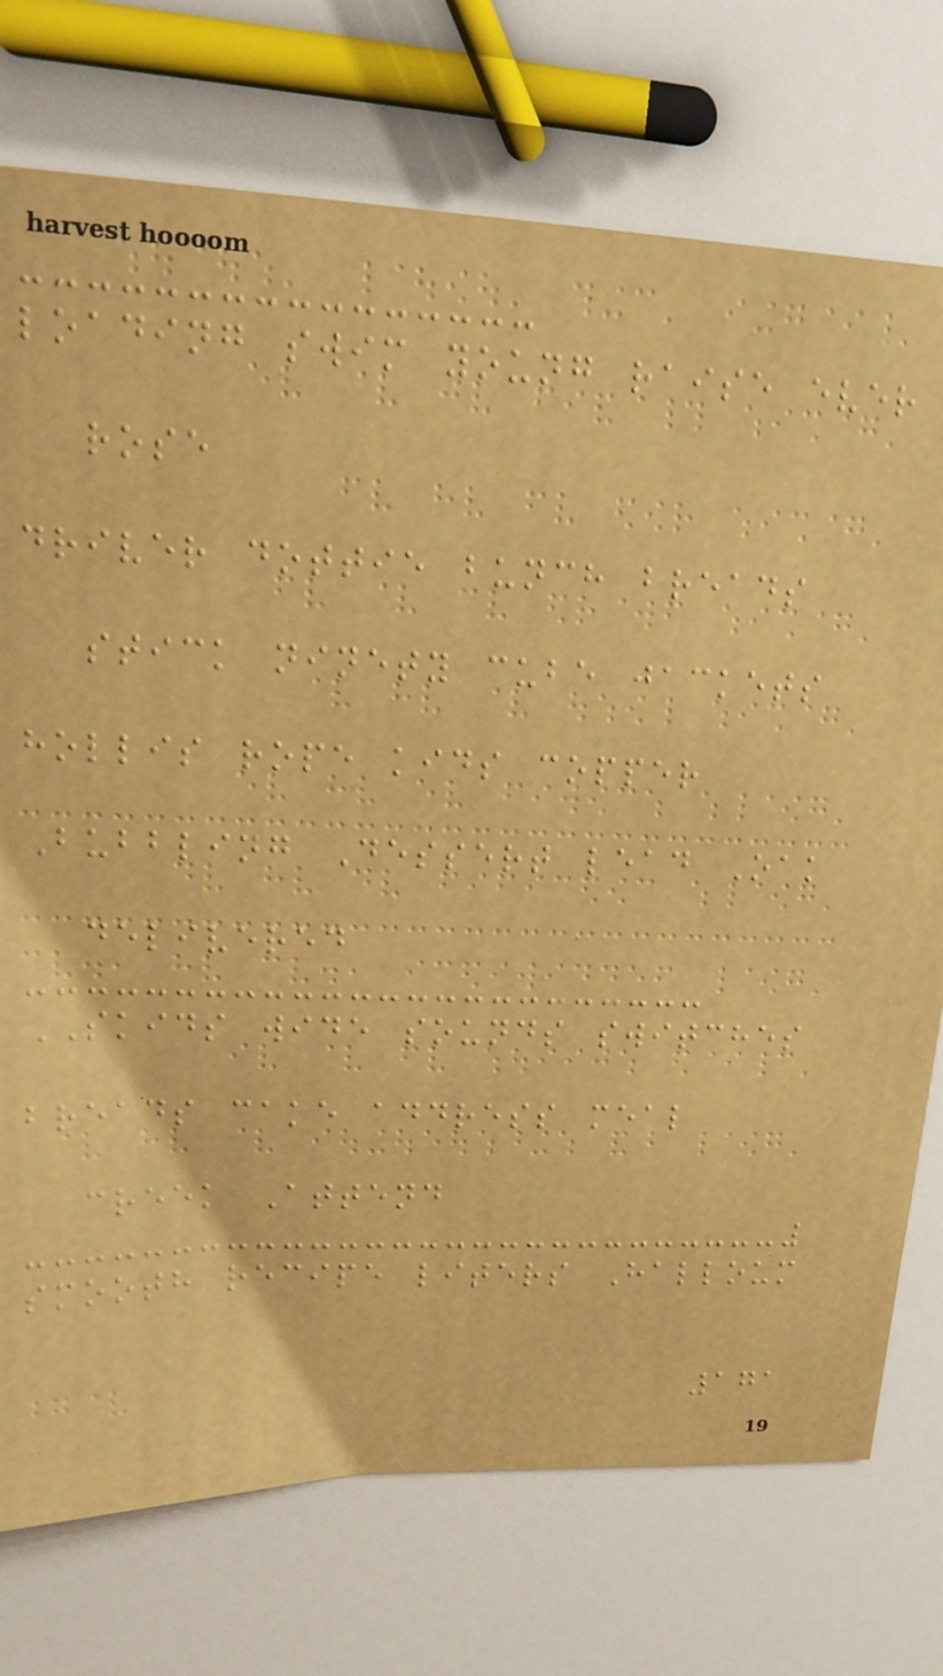loading swim young raise ever
rose
driver dottie bunch breads
stick ninety cube jackets
hollis rope kids copper
Bubbling Dessert lead Oak
delivered
SKIDS wide sounds switches
breads cake address meal
creek Attend
smooth recipe liters Halloum
171
